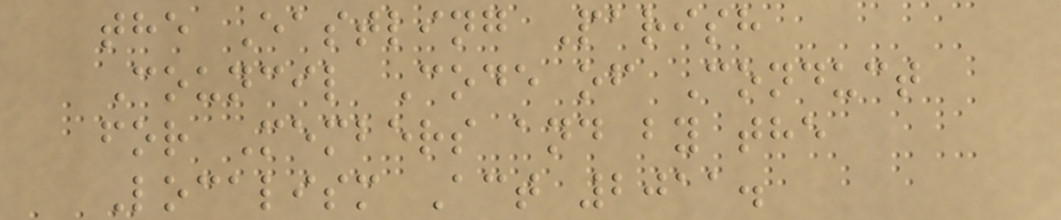the Eastling Parish
Council Code of Conduct
for Members and by the
Localism Act 2011.
